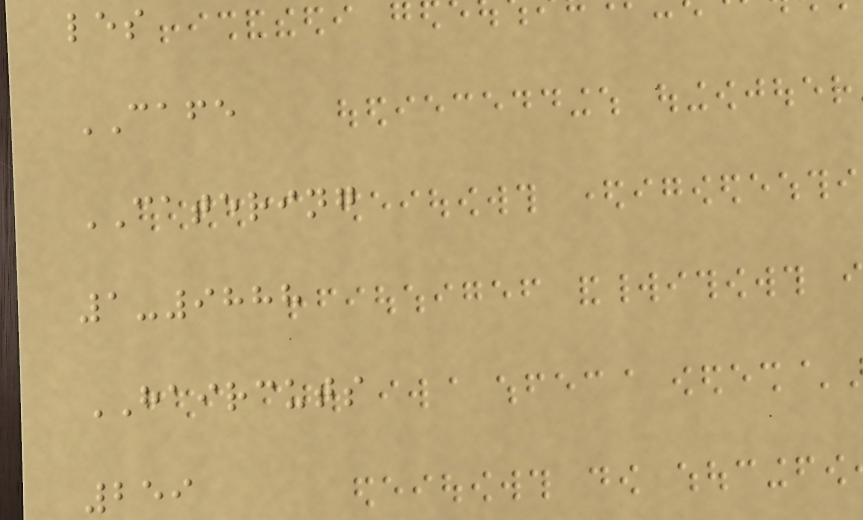les
CAFE
CATERING
1-9888
HAIRCUTS
259
